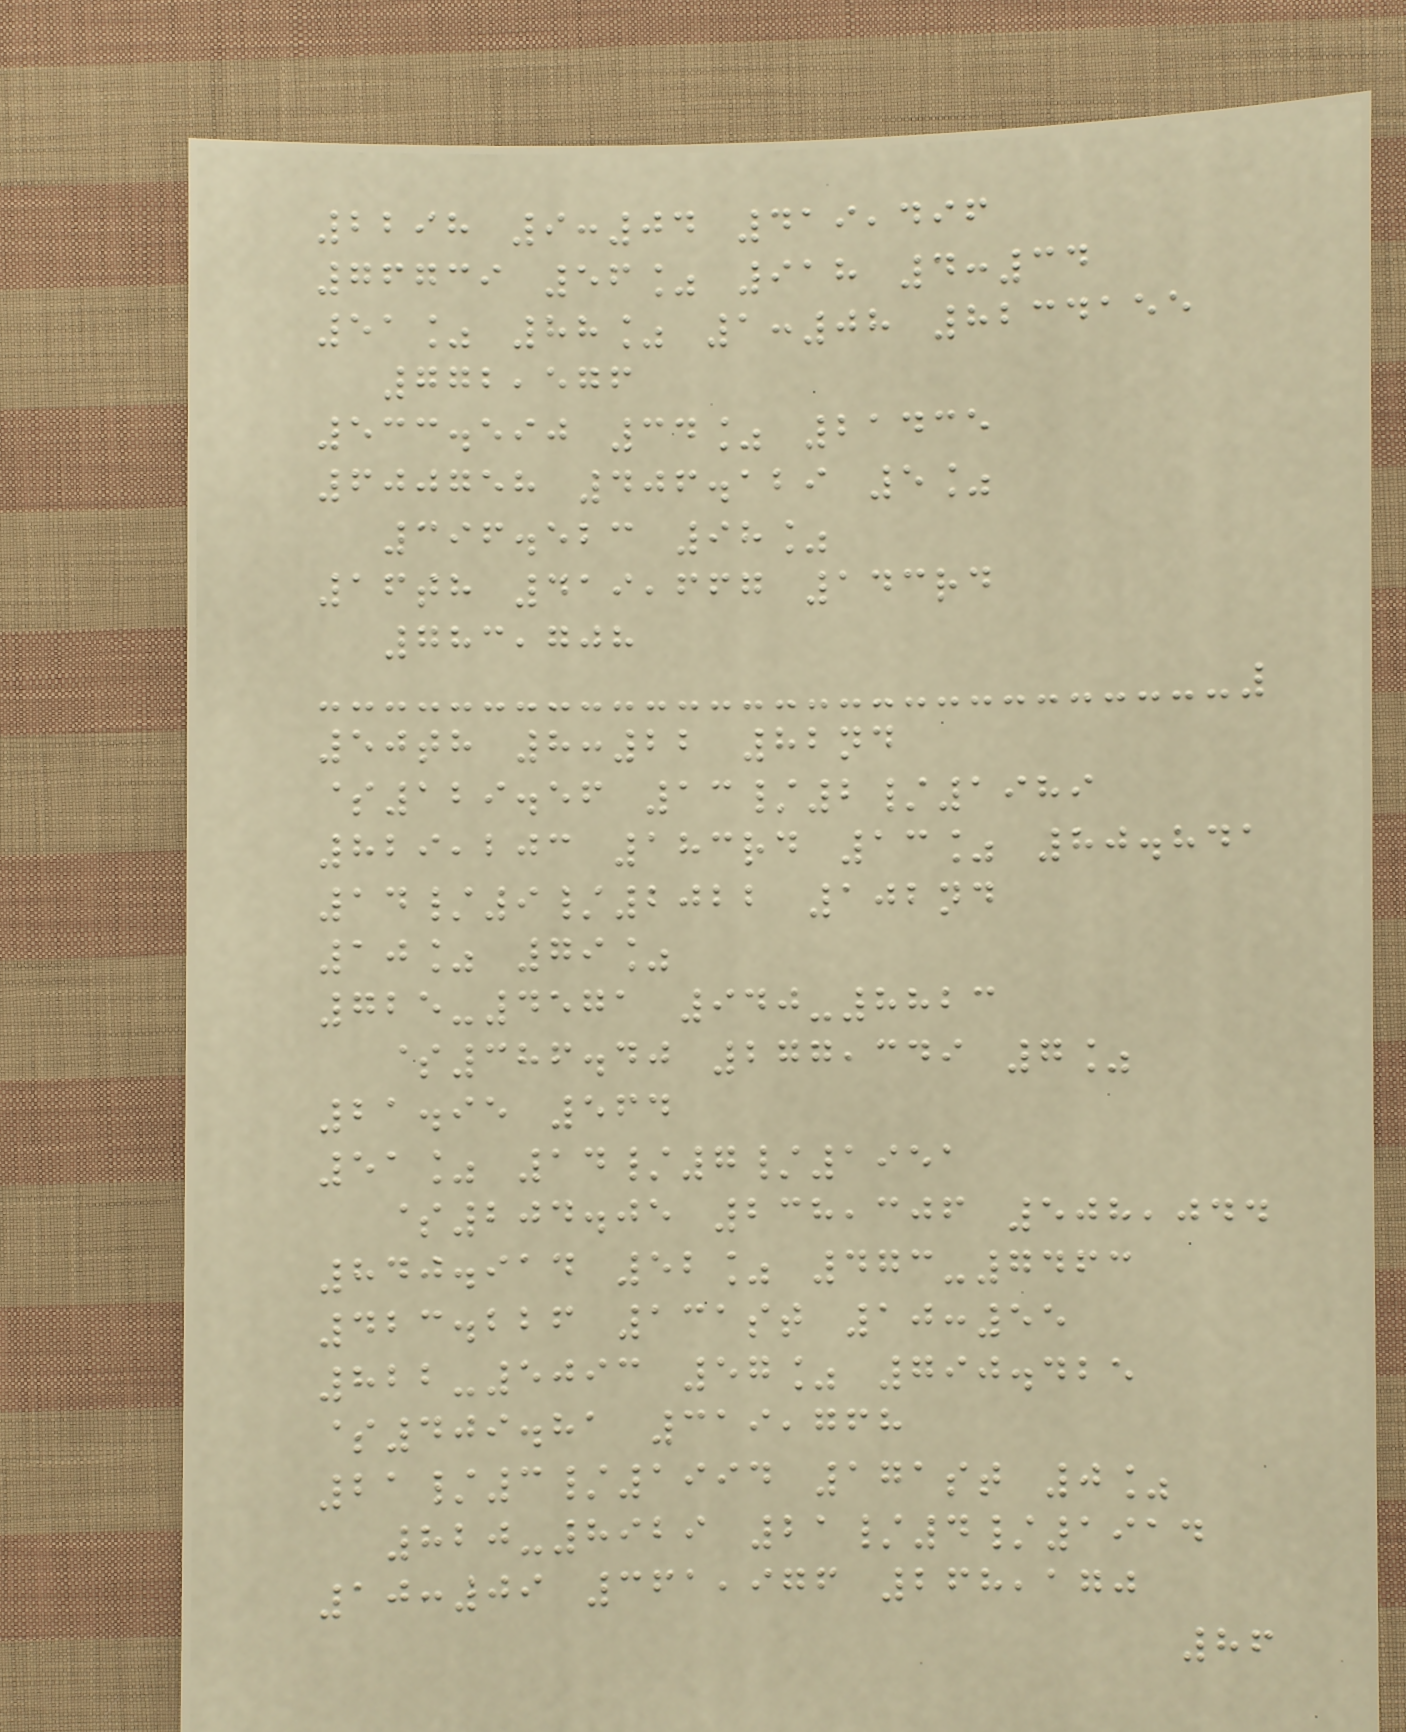2298 9:04 419,496
76739 56% 918 4:34
51% 88% 1:08 8234155
772,576
533.590 34% 21435
600758 406.129 5%
396.523 98%
16th 419,667 143rd
783,708
50th 8:22 82nd
$129.56 13/2/1989
829,203 183rd 13% 80.841
14/9/2022 102nd
10% 79%
725-4571 940-8823
$386.40 277,349 7%
21.95 564
51% 14/7/1951
$204.05 238,306 508,044
840.914 52% 473-7463
423.226 131st 10:55
822-5093 57% 790.425
$409.81 319,768
21/3/1994 171st 0%
820-8929 21/4/1914
10:09 361,976 268,170
86
